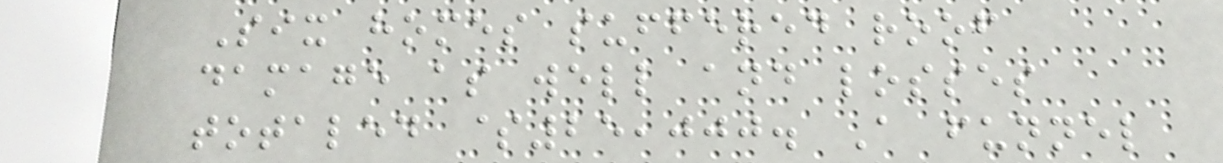Six homes suffered roof
damage as well and losses
totaled $25,000. A funnel
